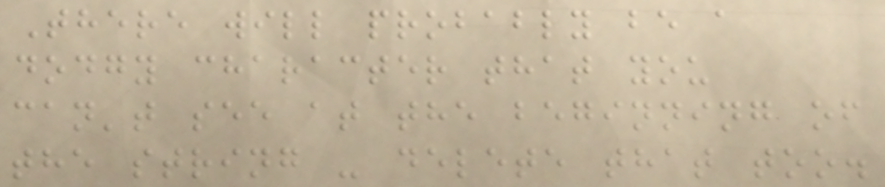There will probably be a
dodgy character that you
can't see at the beginning of
the string - delete that too.
